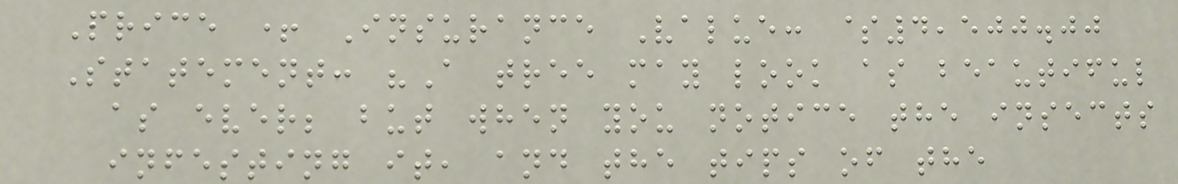Price + Insurance Value: $4,500.00
Statement: "A tree may look as beautiful
as ever; but when you notice the insects
infesting it, and the tips of the
